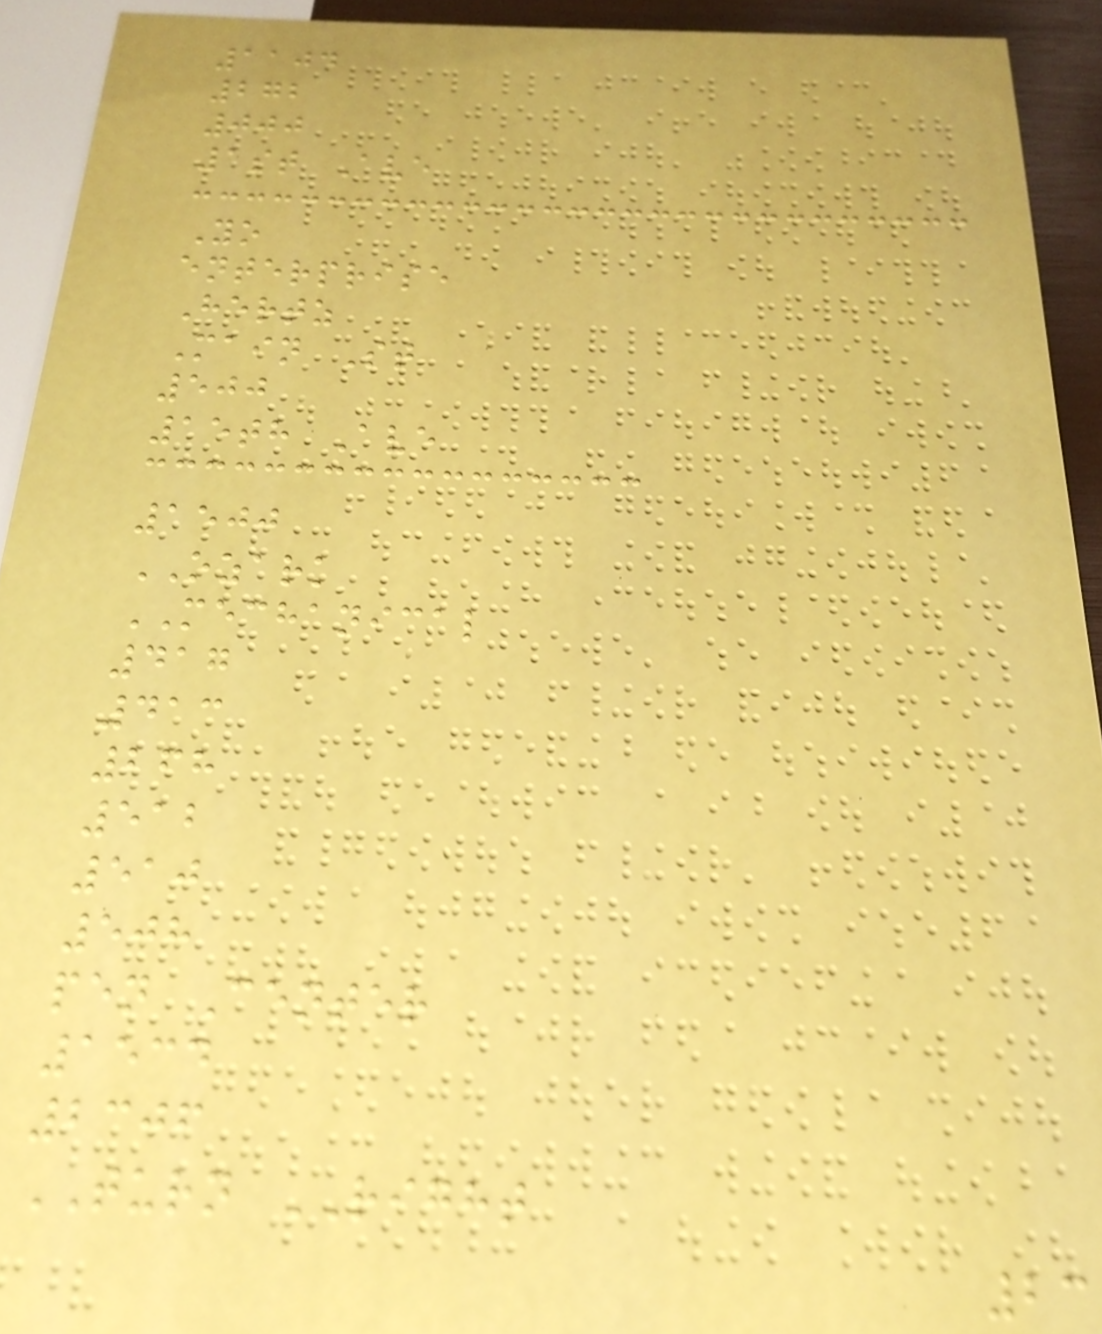1104
272
000
1st Ave
Yo
enterprise
Hertz
Main St
500
15th Ave
1500
OZARK
MECHANICAL
417
413
268
512
510
508
pen Center
1534
2306
TURN RIGHT
23
